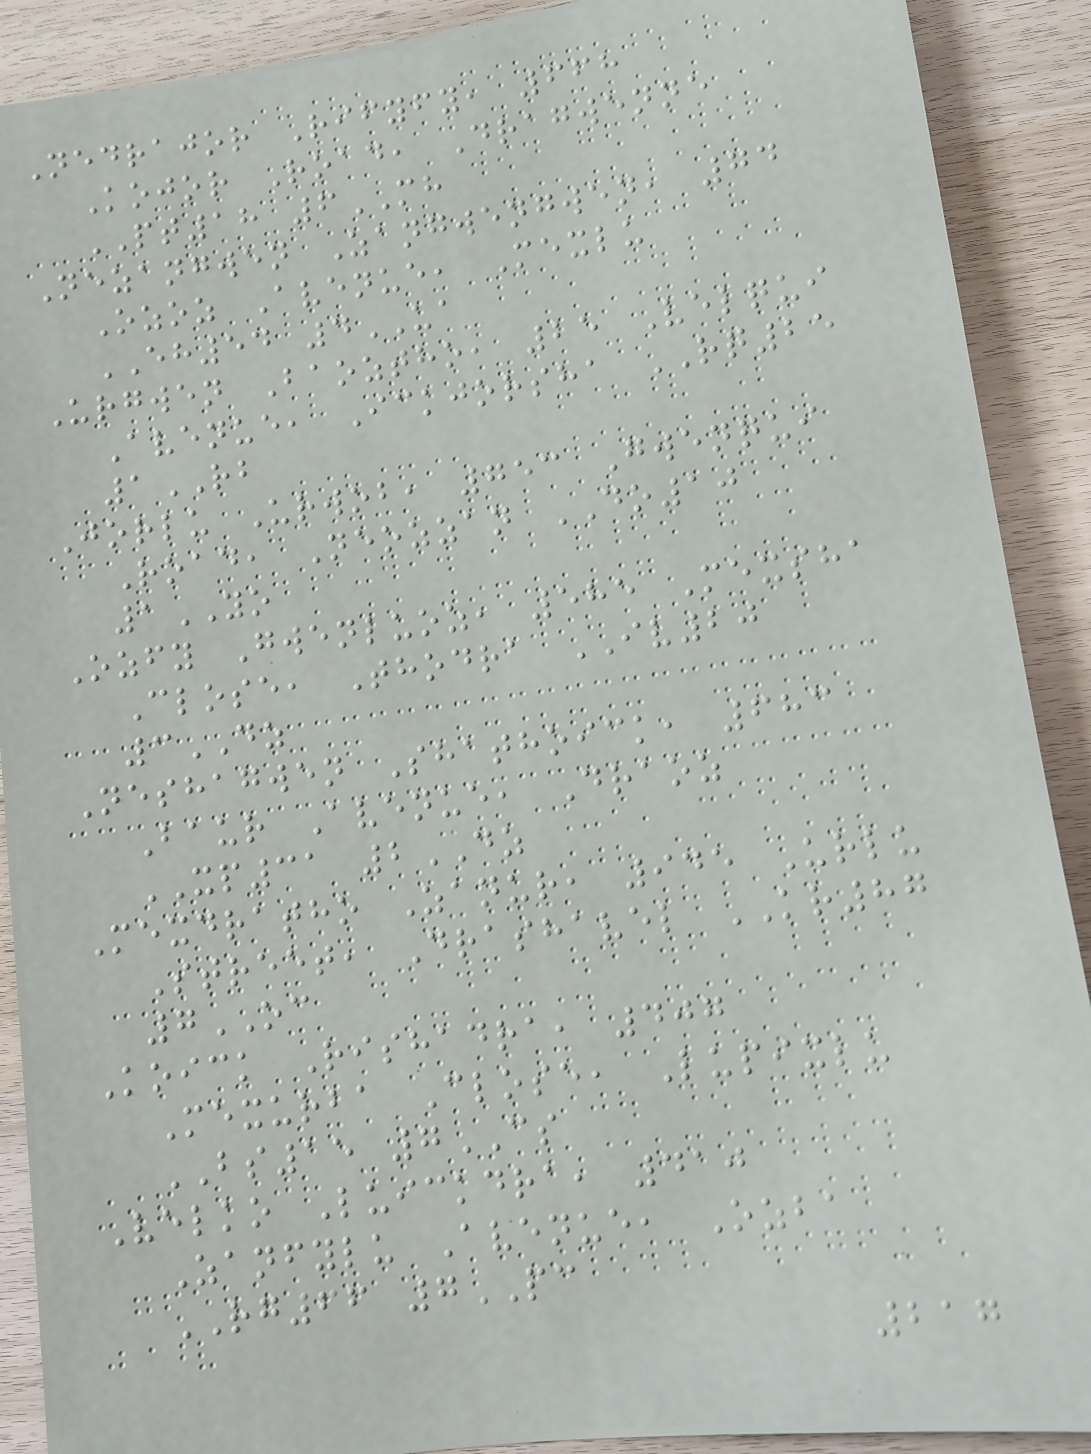Nedrajor Rifyfy, 668
Kojor Road, Dragwenne
PT18 6MH
Nezangwen Zangwengwen, 74
Ozoz Avenue, Mexlu
EH54 4UA
Urgwen Baoztho, 25 Velqui
Avenue, Ickjorsha RQ25
1RB
Jorlu Urwob, 753 Gwenqui
Road, Neozzan DO10
1YO
Ozfy Gwenluoz, 585 Mexsha
Close, Thodra IV20
3DZ
Neshagwen Shathoick, 683
Baur Avenue, Draoz
XP31 2DZ
Mexdratho Zanur, 945 Urlu
Street, Drashavel KR87
7OC
Koick Rishadra, 407
Mexurba Close, Lupixlu
BS15 7CS
Velko Luickdra, 410
Zanfylu Avenue, Ozba
RG66 7PC
217
